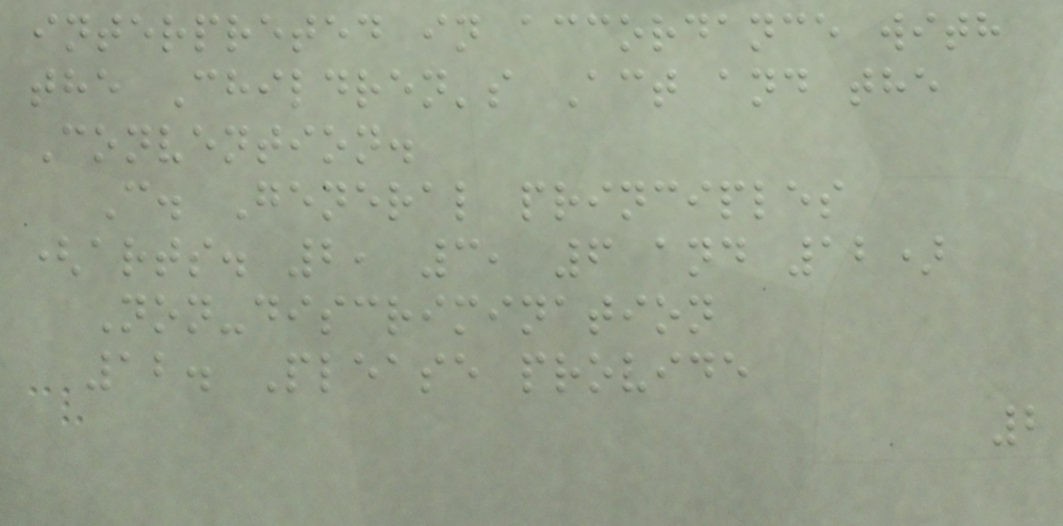interpreted in accordance with
the Children's Act and the
Convention.
C. General principles
(arts. 2, 3, 6 and 12)
Non-discrimination
12. Please provide
2
